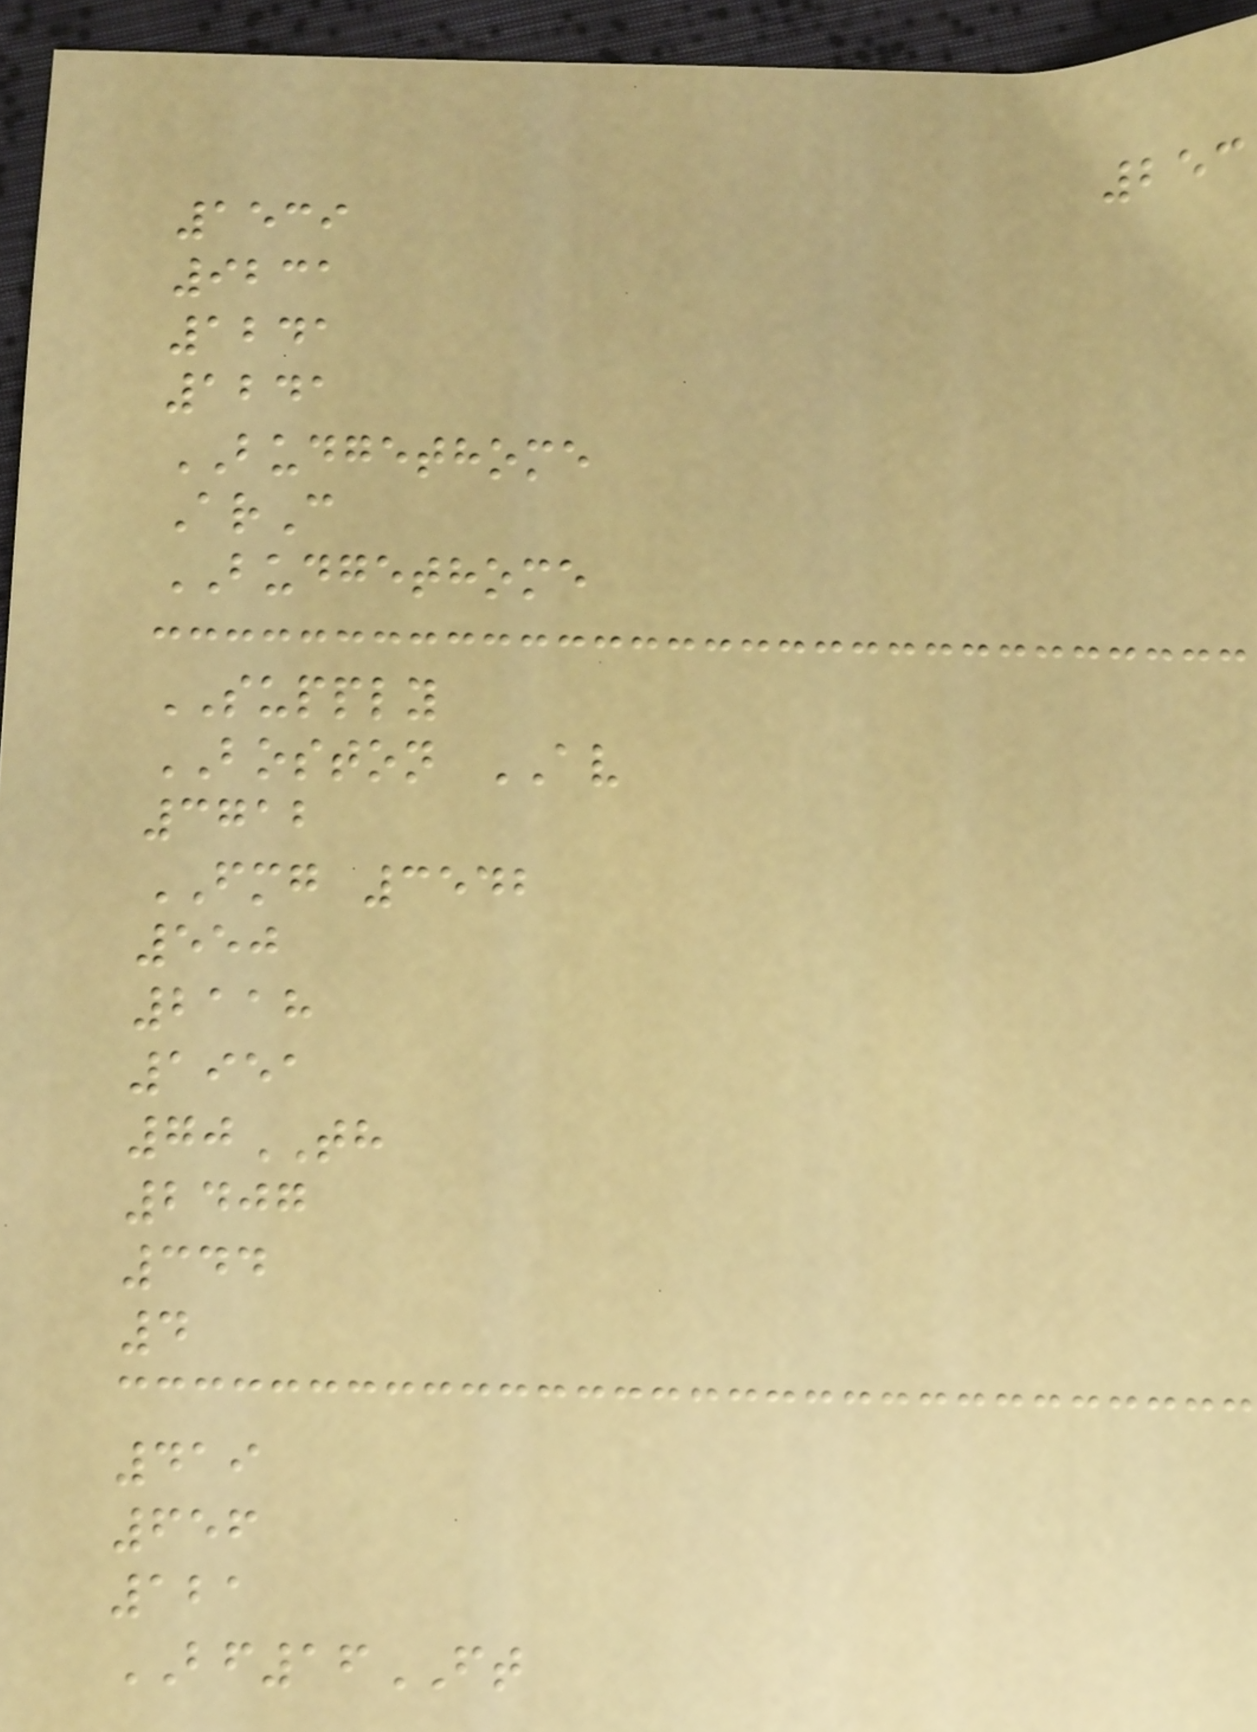253
1539
9231
1241
1241
BUDGETHOME
ArC
BUDGETHOME
SUPPLY
BOSTON AV
3712
FMG 3542
550
2118
1951
70TH
2407
344
4
419
656
121
BF16FT
